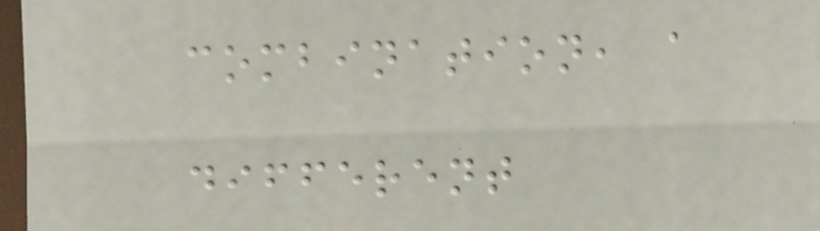combination, a
different
